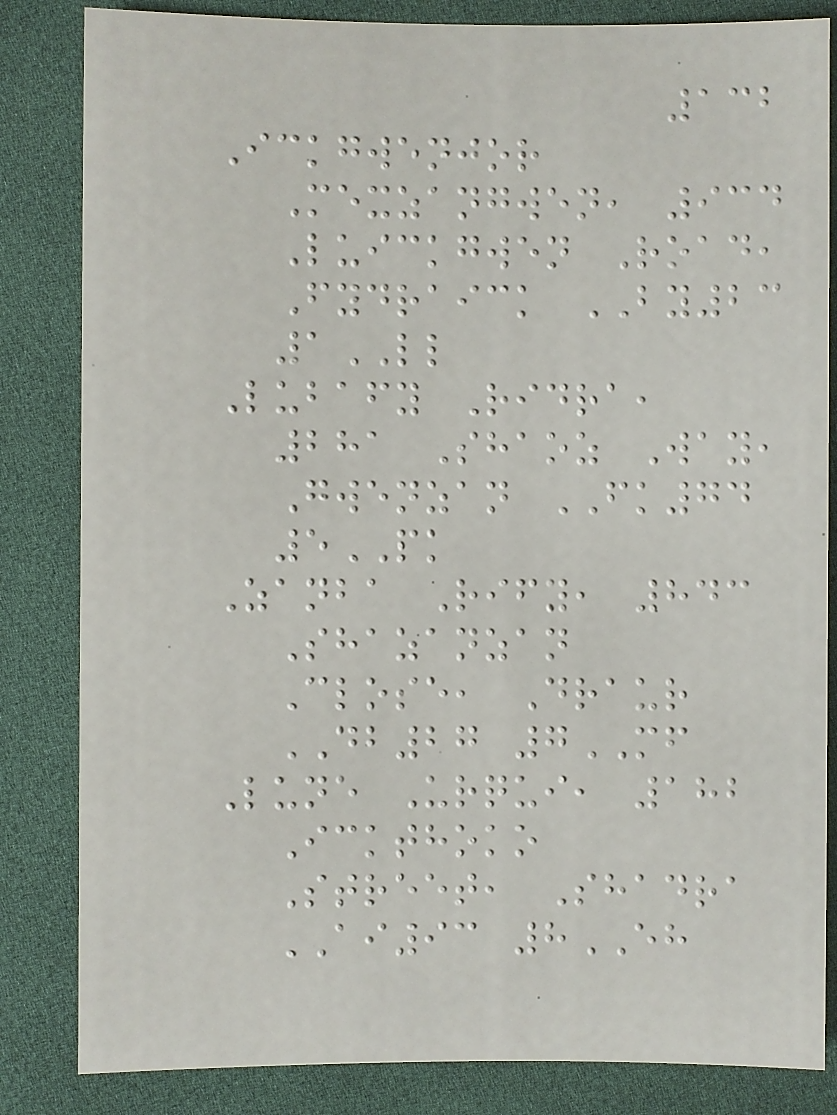132
Ickgwenjor
Mexzangwen, 934
Luickgwen Road,
Fydraick BY23
1LL
Lubafy Ridra,
281 Shaoz Way,
Gwenzan FK74
5PK
Zanba Rify, 843
Shazanzan
Close, Draur
DB27 7MF
Lune Urqui, 182
Ickthoko
Street, Shadra
AI93 8EH
